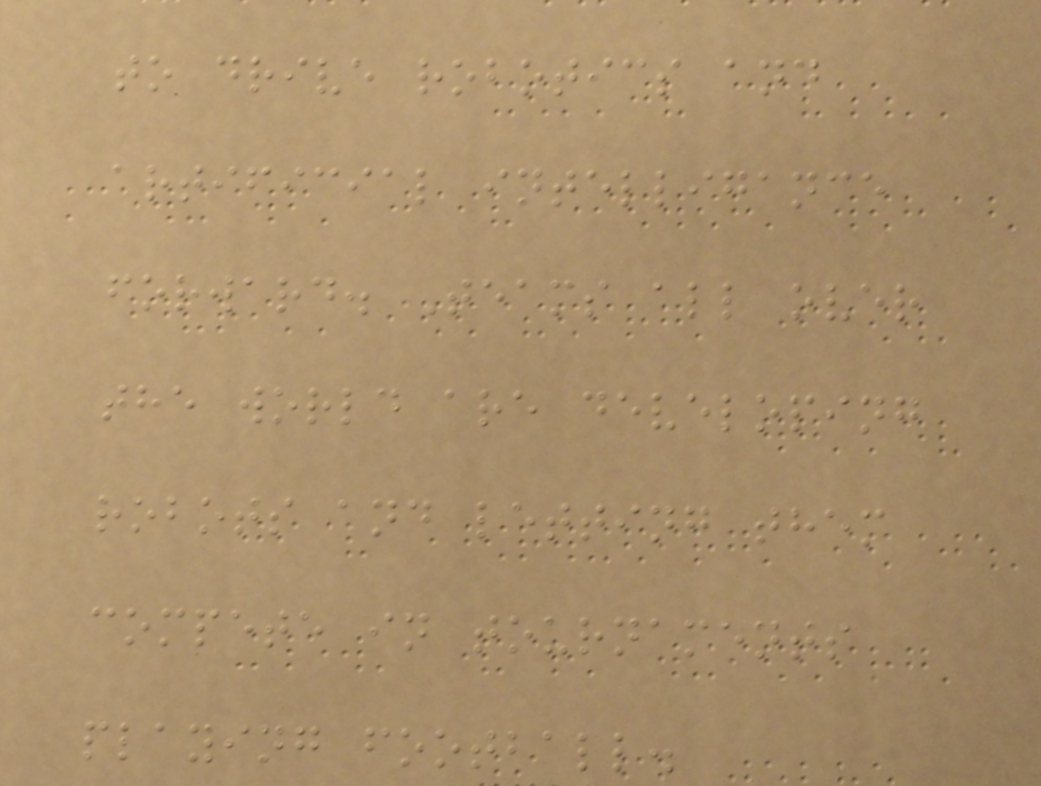to drive robotics and
artificial intelligance
forward. Teams all over
the world are developing
robots and letting them
compete in tournaments
playing football.
